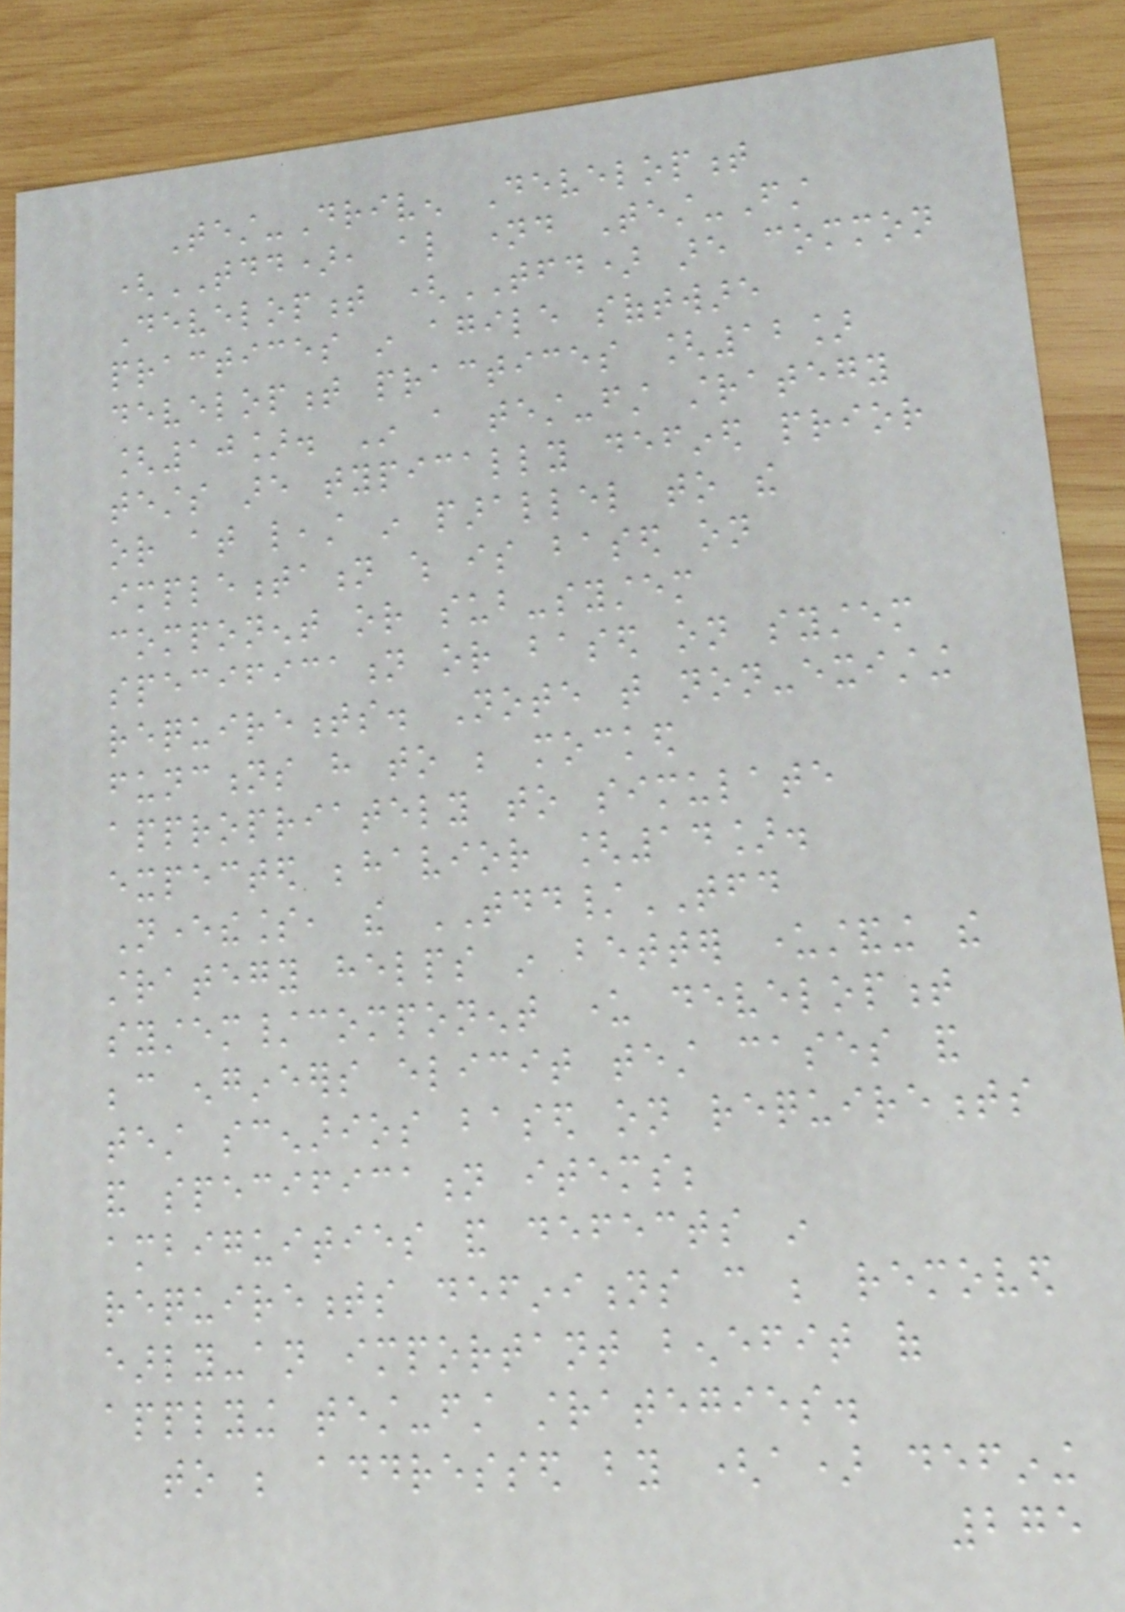Test-Driven Development
(TDD), also named Test-First
Development (TFD) are common
practices in agile software
development practices [12]
[10]. In a test-first strategy
tests are typically defined prior
or at least in parallel to the
implementation which is based on
component or sub-system
specification or based on system
requirements. Note that non-existing
functions have to be mocked
appropriately to simulate
expected behavior [14].
Nevertheless, the TDD/TFD
strategy helps in better understanding the
system/component under development
because engineers elicit test cases and
test scenarios based on requirements
and specification items;
ambiguities and defects in
requirements definitions can be removed
early-an important benefit of
applying test-first strategies.
to be addressed by (a) defining
275
